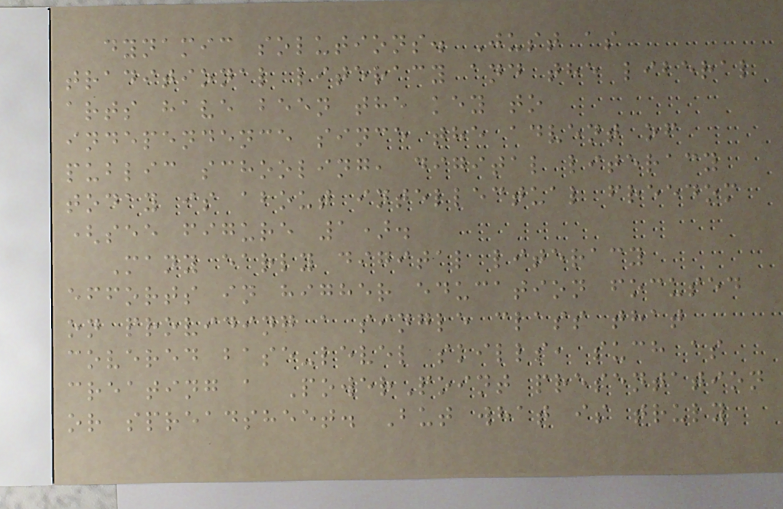dynamic solutions. Just as
traditional literacy and the liberal
arts have been the key to
independence since the advent of
public schooling, digital literacy
today is about intellectual freedom
(see figure 1).
Many early digital literacy
efforts in higher education focused
on providing a single class that
covered base-level skills, such as
creating a PowerPoint presentation
or spreadsheet. But what is truly
